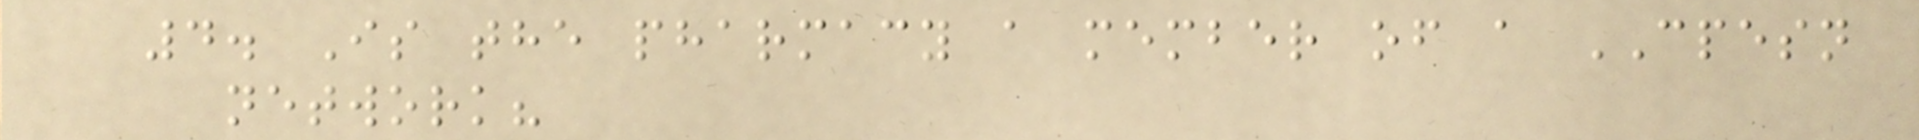4. Is the pharmacy a member of a CPESN
network?
